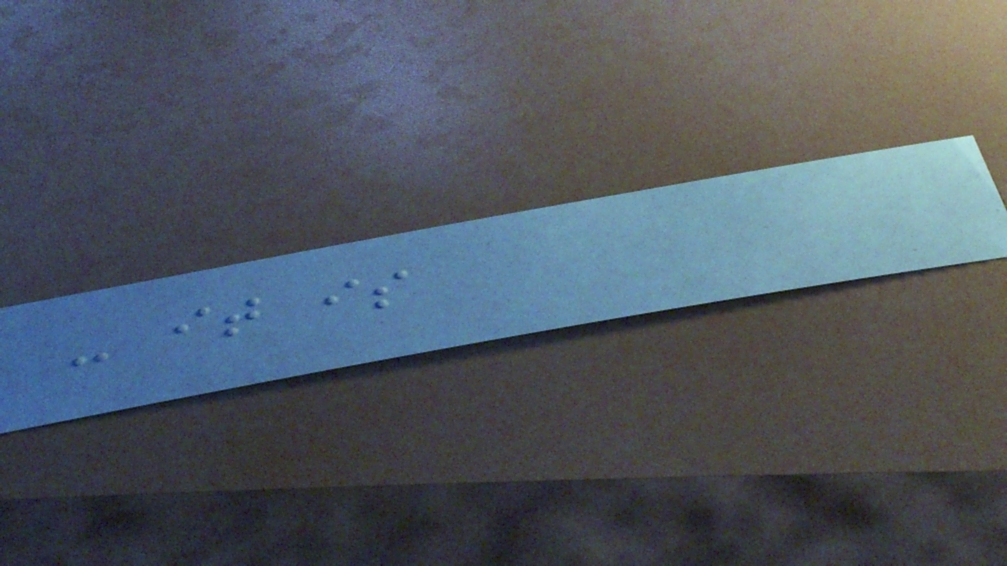- it is
